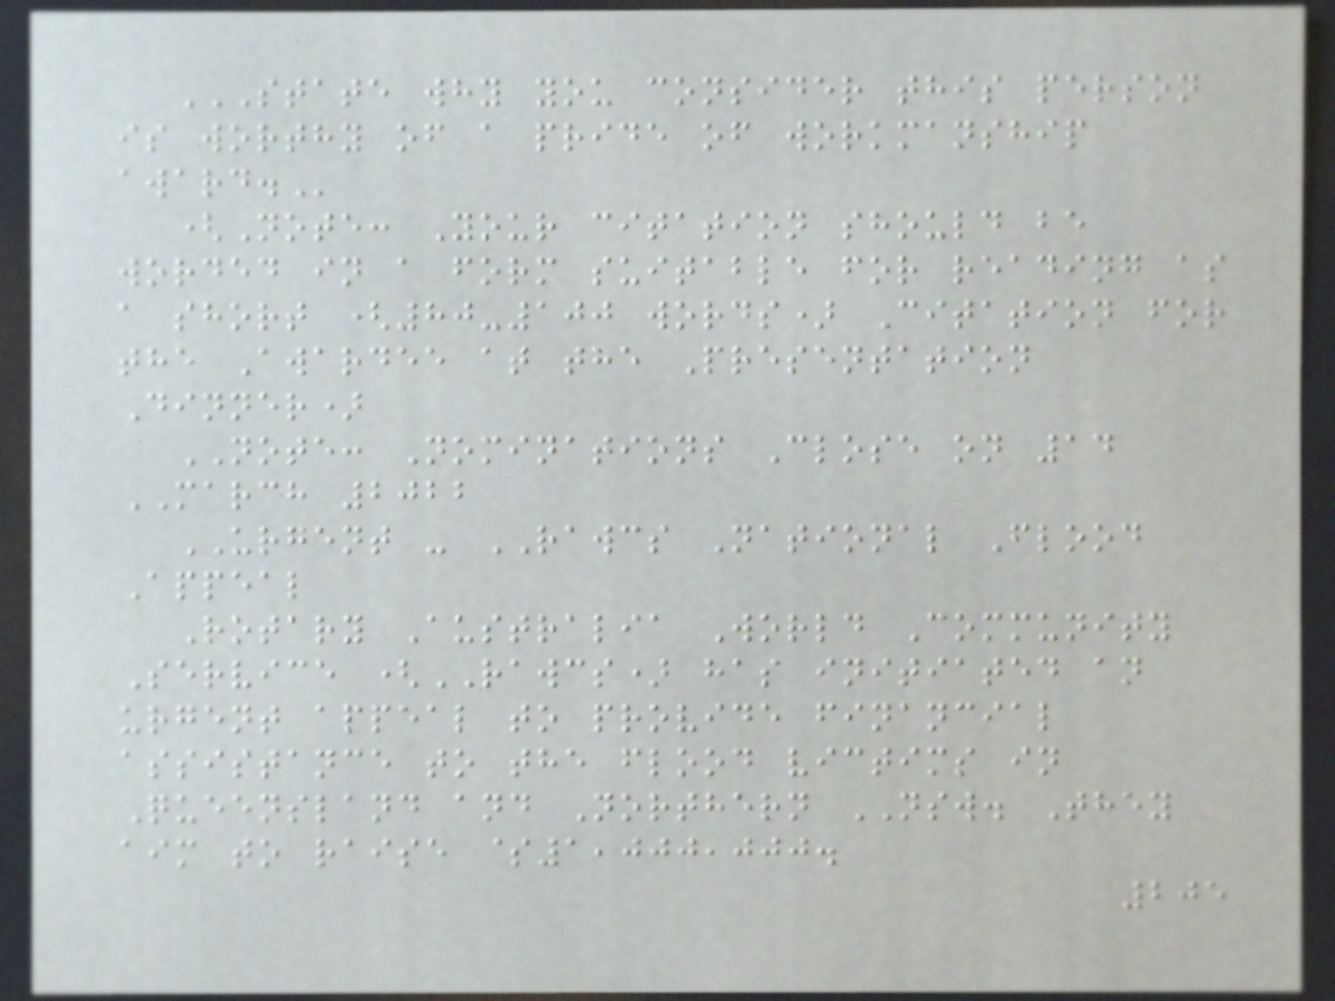STATE WHY YOU CONSIDER THIS PERSON
IS WORTHY OF A PRIDE OF WORKMANSHIP
AWARD.
(Note: Your citation should be
worded in a form suitable for reading as
a short (80-100 words) Citation for
the Awardee at the Presentation
Dinner)
NOTE: Nominations Close on 14
MARCH 2022
URGENT - RAWCS National Flood
Appeal
Rotary Australia World Community
Service (RAWCS) has initiated an
urgent appeal to provide financial
assistance to the flood victims in
Queensland and Northern NSW. They
aim to raise $1,000,000.
205
